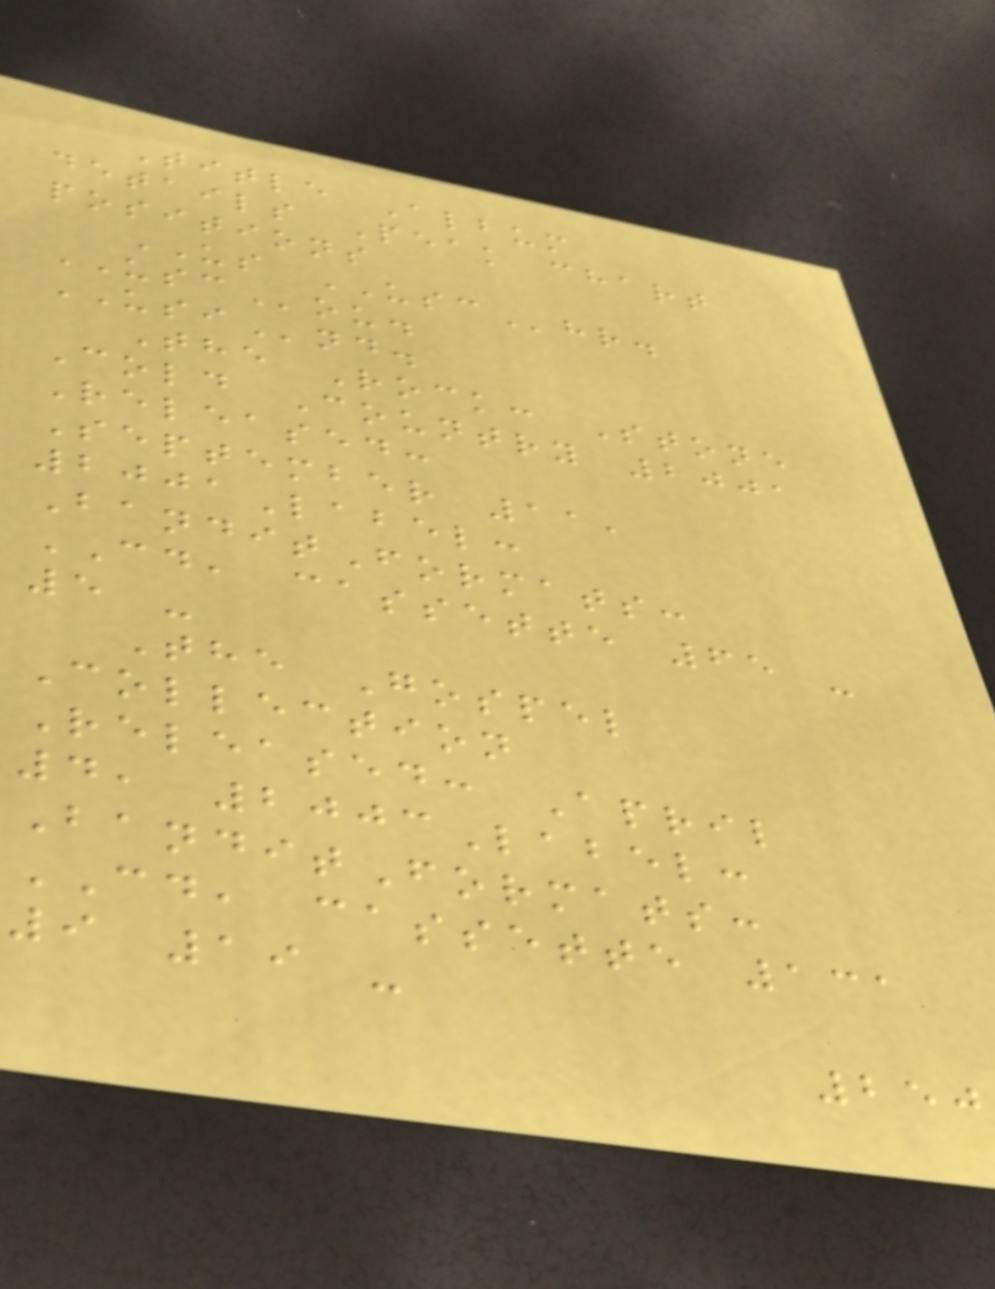Title Album
details Peak chart
positions
US USChr.
USCou.
USInd.
The Rock: Stone
Cold Country 2001
Released:
September 11,
2001Label:
BanditFormats:
CD, cassette 65 -
5 -
The Gospel
Collection
Released: April
4, 2003Label:
BanditFormats:
CD, cassette 131
9 19 -
250
